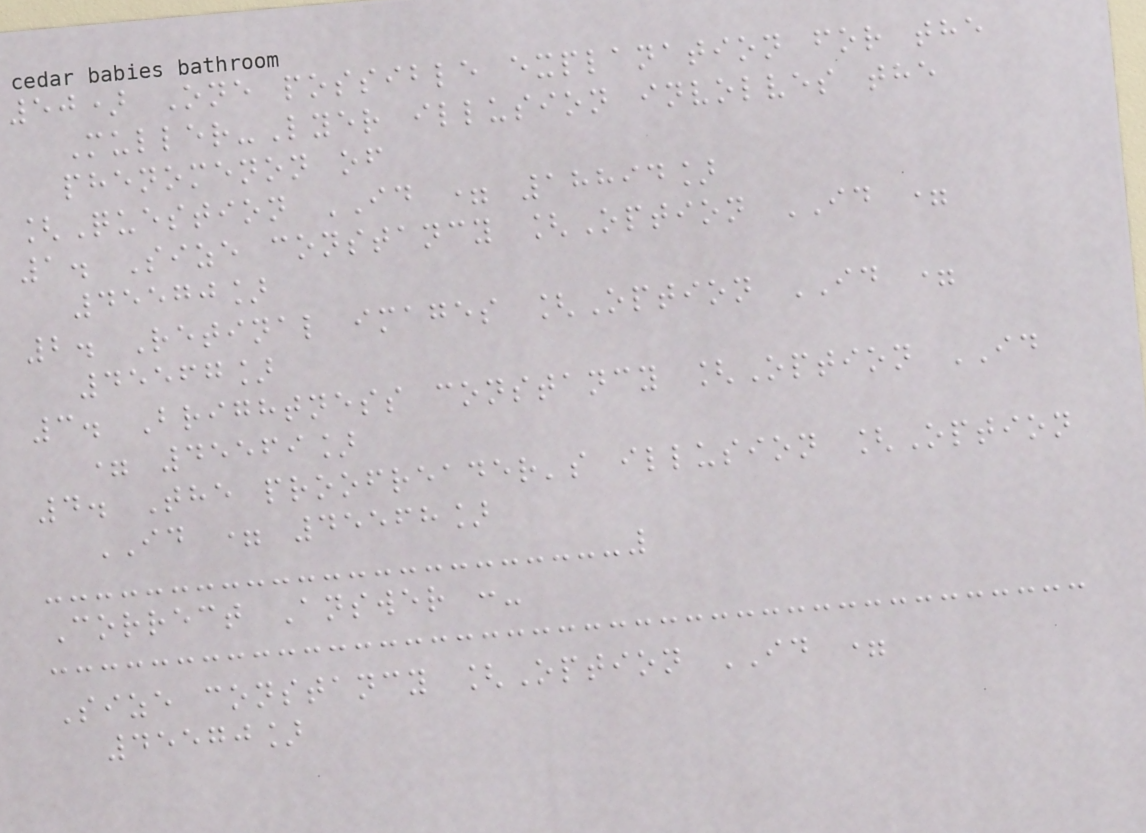50) One possible explanation for the
Muller-Lyer illusion involves the
phenomenon of
[Question ID = 18894]
1. Size constancy [Option ID =
45570]
2. Retinal images [Option ID =
45567]
3. Brightness constancy [Option ID
= 45569]
4. The proofreader's illusion [Option
ID = 45568]
Correct Answer :-
Size constancy [Option ID =
45570]
